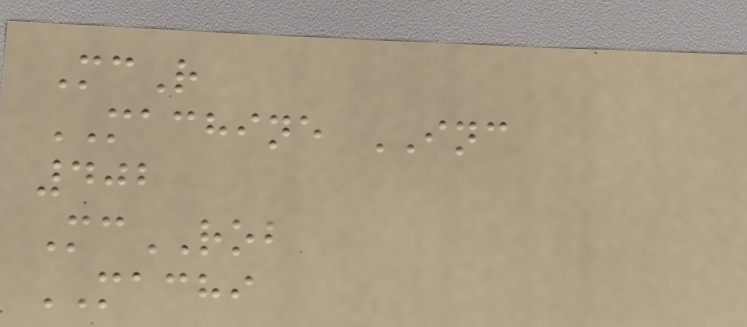McR
MACHINE INC
402
McROB
MACHI
